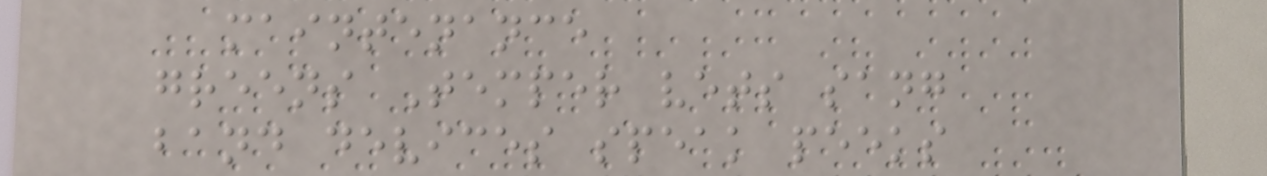maintenance
greens Temper vets sang
band devices speak peeks
